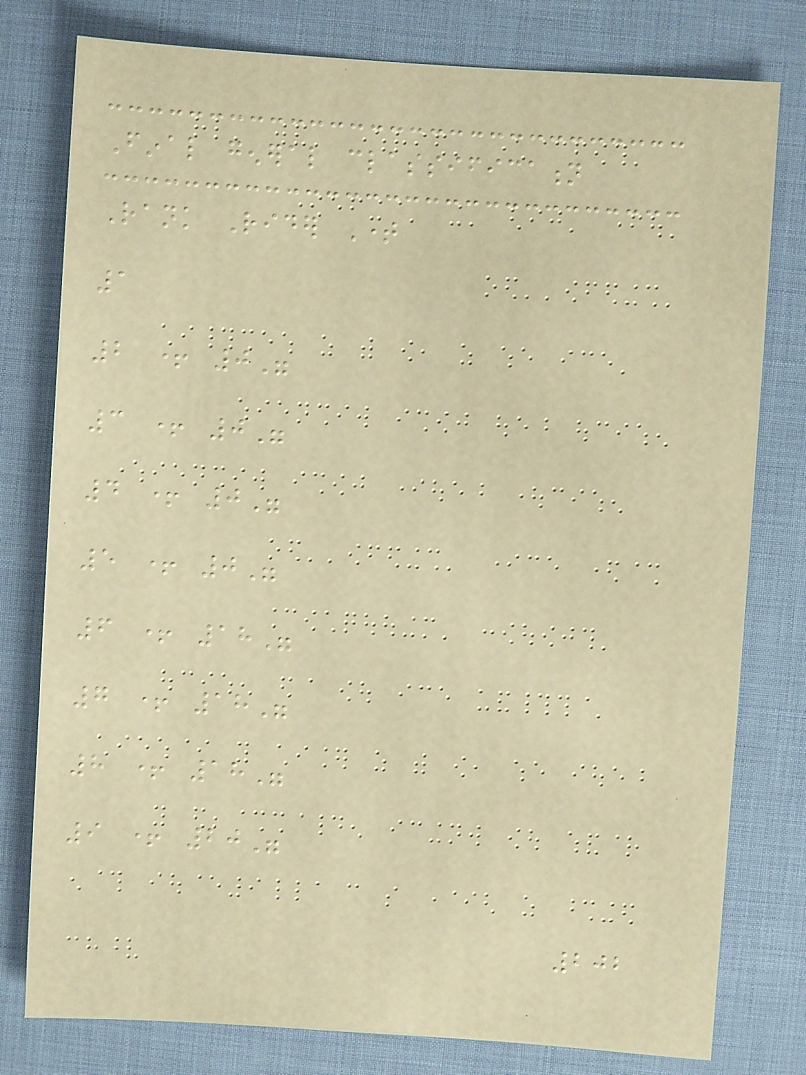Final general classification
Rank Rider Time
1
2 + 0"
3 + 0"
4 + 0"
5 + 0"
6 + 18"
7 + 18"
8 + 18"
9 + 20"
202
